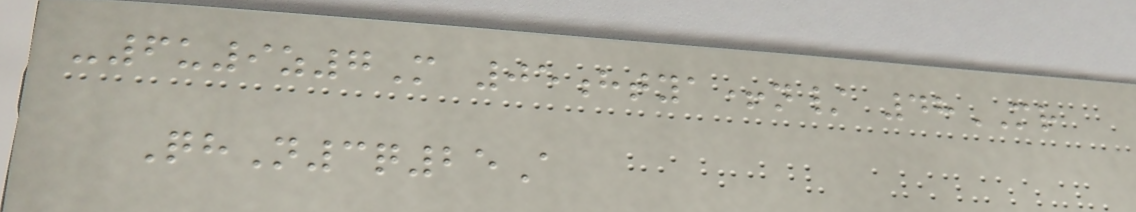-6u9z7M 05htya+n/ 48MR
QhN3q25A
